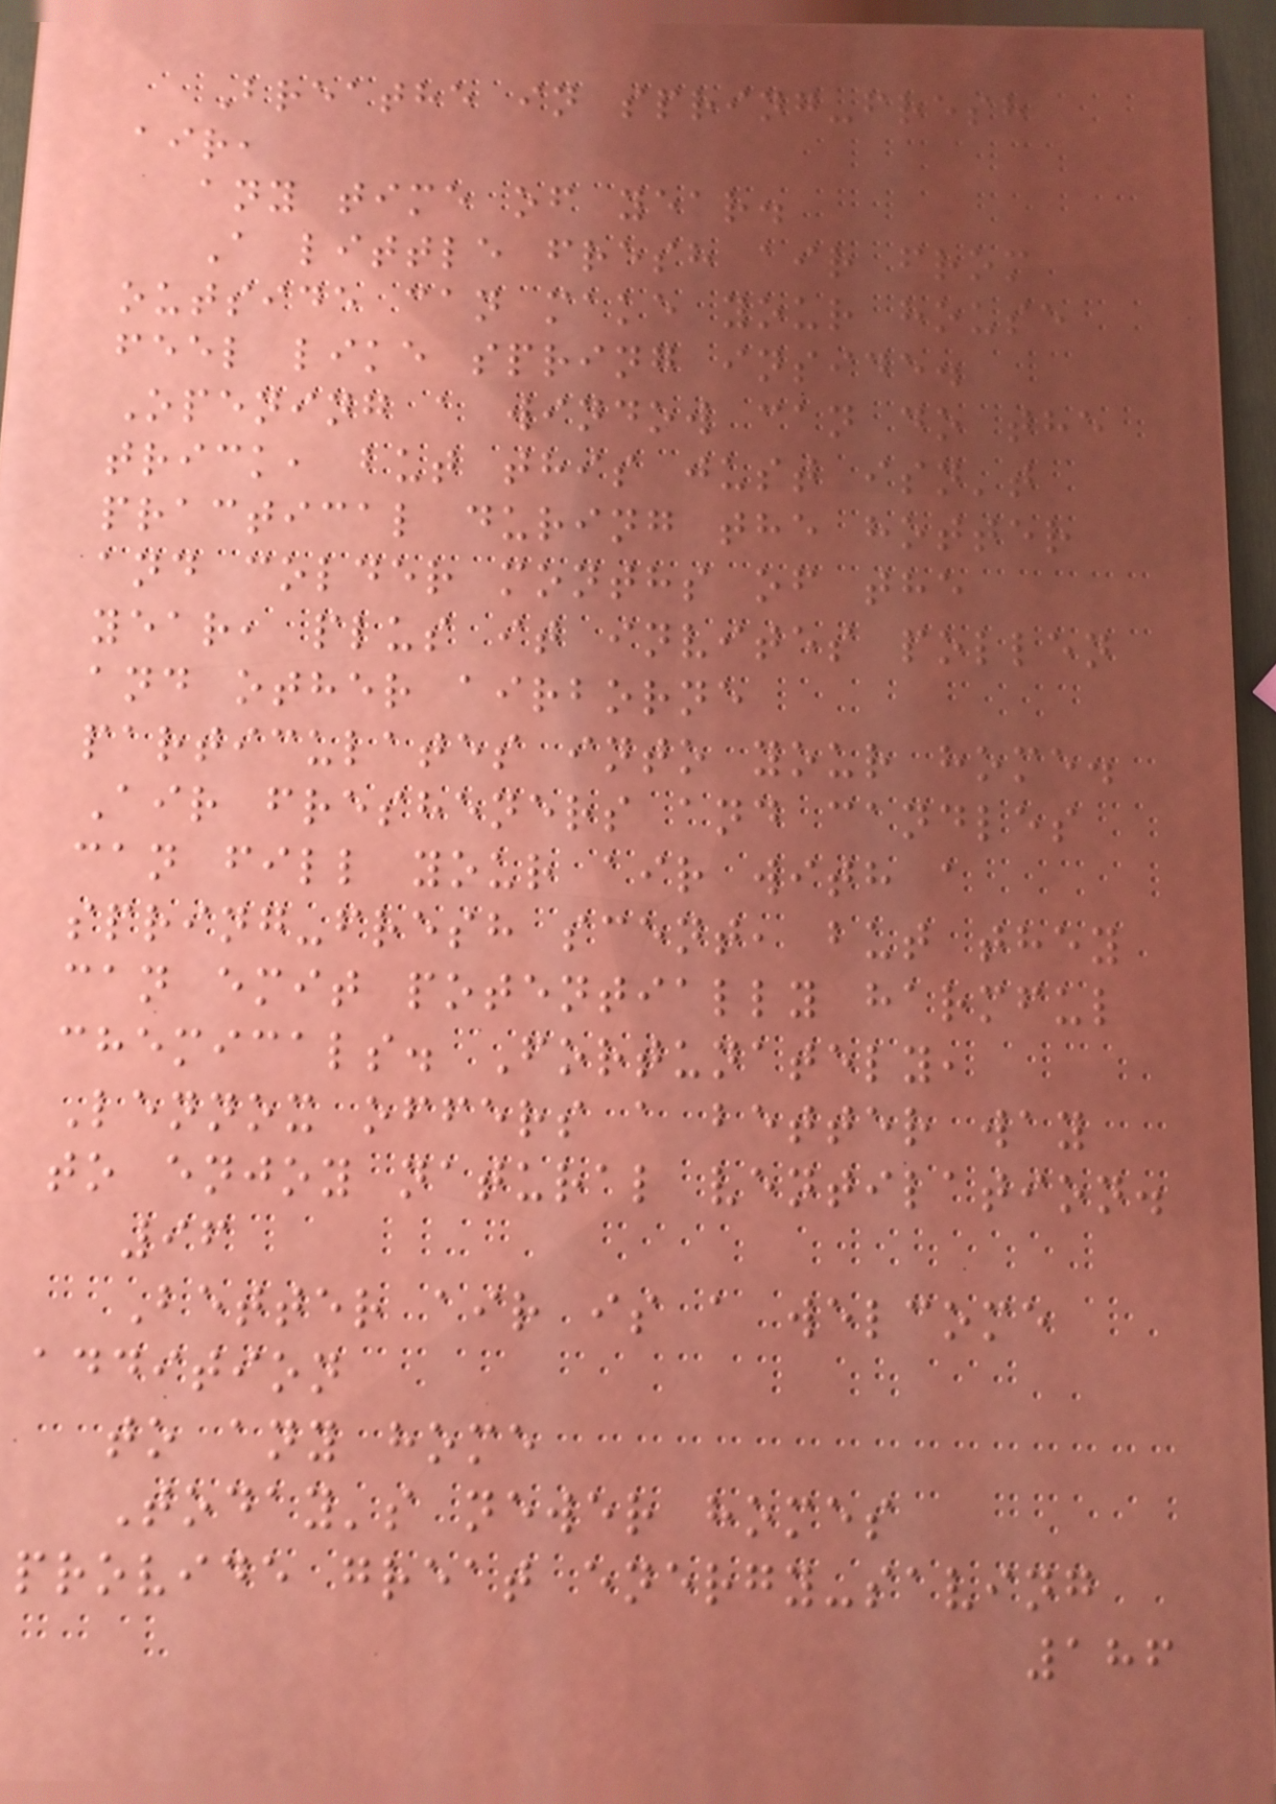Breathe in spring-fresh
air,
any time of year.
A little fresh air from
outside can make your house
feel like spring inside.
Opening a window can do the
trick, but this just isn't
practical during the hotter
and colder months of the
year, plus it invites pollen
and other airborne
particulates into your home.
Air fresheners and candles
can fill your air with a
spring-fresh scent, but they
can emit potentially harmful
chemicals. Fortunately,
Lennox offers a better way
to enjoy natural ventilation.
96
Better air is a welcome
addition
to any home
Today's newer homes
provide great energy-saving
186
